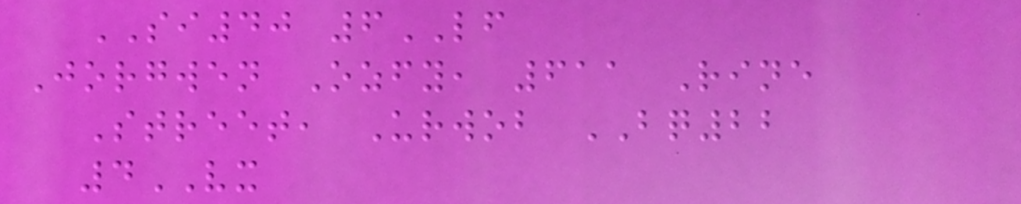SI40 6LF
Jorgwen Ozfy, 611 Rine
Street, Urwob BQ22
4VX
